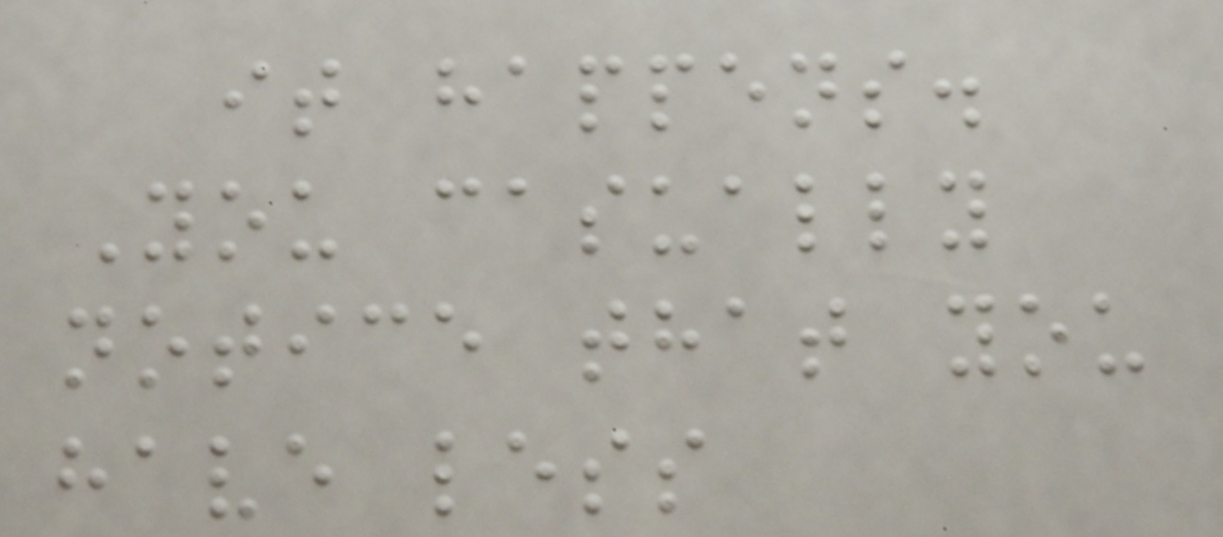it happens.
You casually
notice that you
have less
